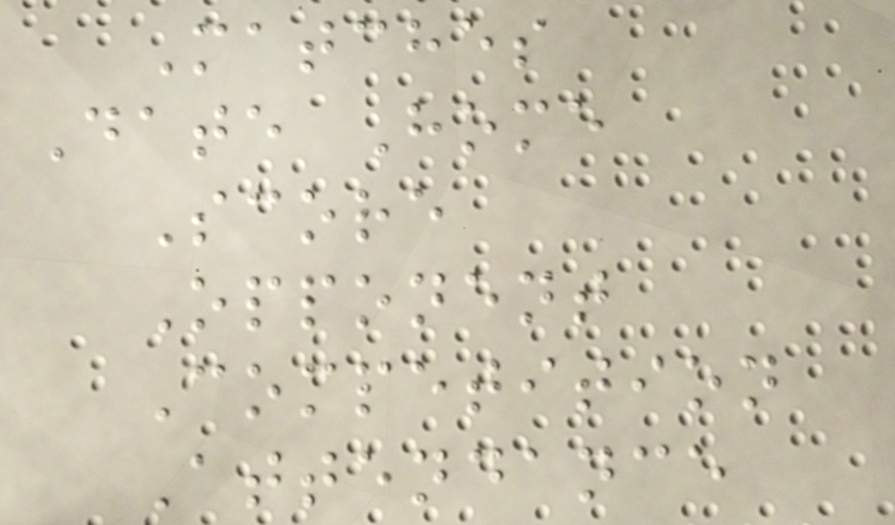Matches
Date Home
Score
Opponent
Competition
Attendance
